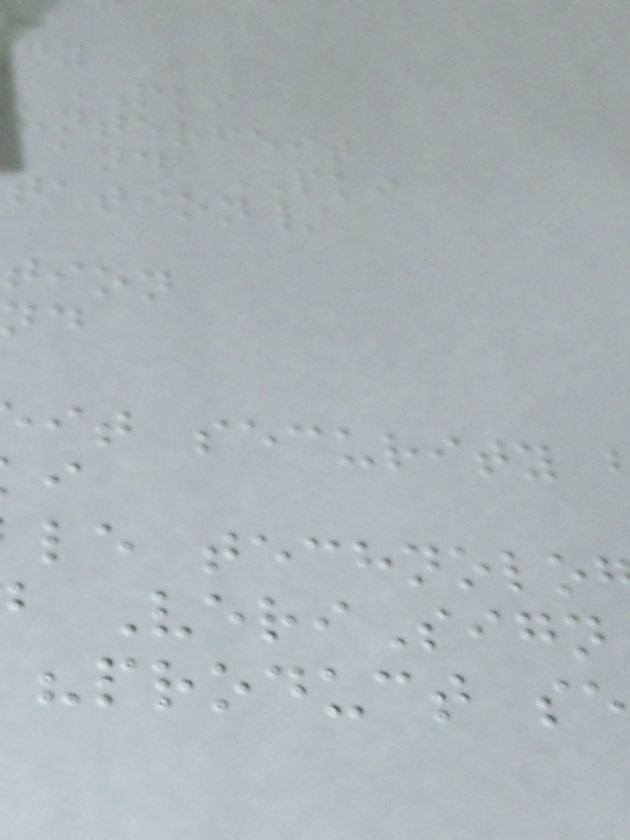PKI
unterfeit
and PKI
tation/
tion
it security
le technolo
VeriSign
"product s
